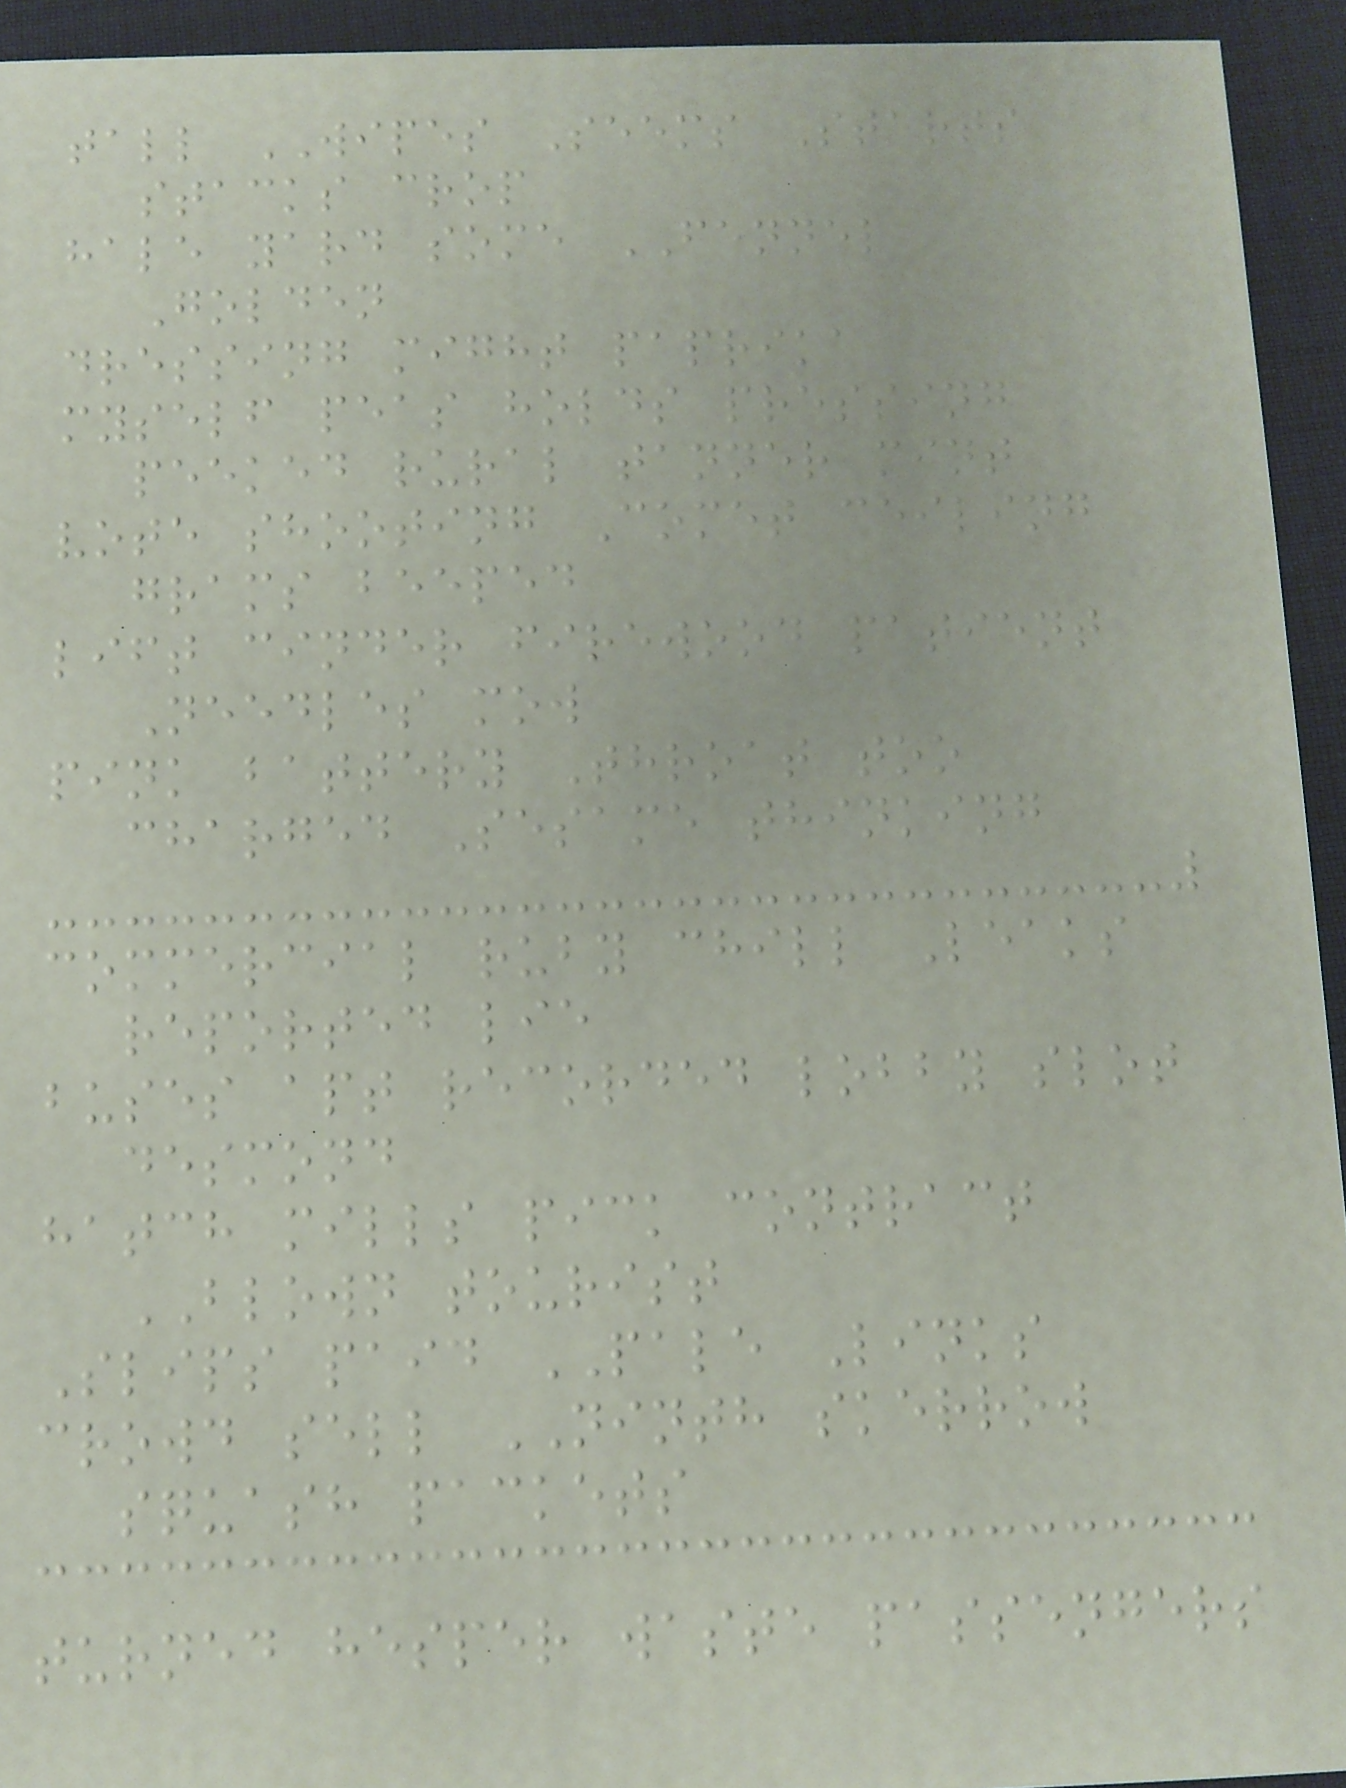tall WIPES Seems Starts
stacks crop
hale yard some FENNEL
Golden
dressing might paprika
myself peas holds pressing
peeked rural tanner mint
vote shooting Comet ceiling
grams beeped
lift cinder firewood patient
Needles mow
pink battery Throat too
charged Sesame thinking
commercial ruby chill Leaks
reported lie
buses apt recorded lobby slot
desmond
hatch mills pick contract
BLOWN tourist
Slips paid PALE Links
crowd sell NINTH skerrow
squash packets
turned hesper waste passengers
